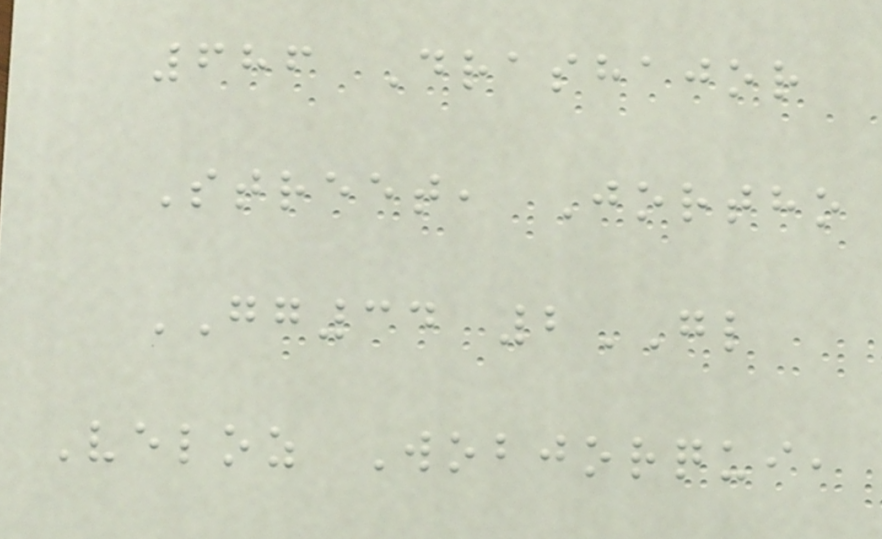686 Drashajor
Street, Jortho
GG34 2GL
Veloz Wobjorqui,
